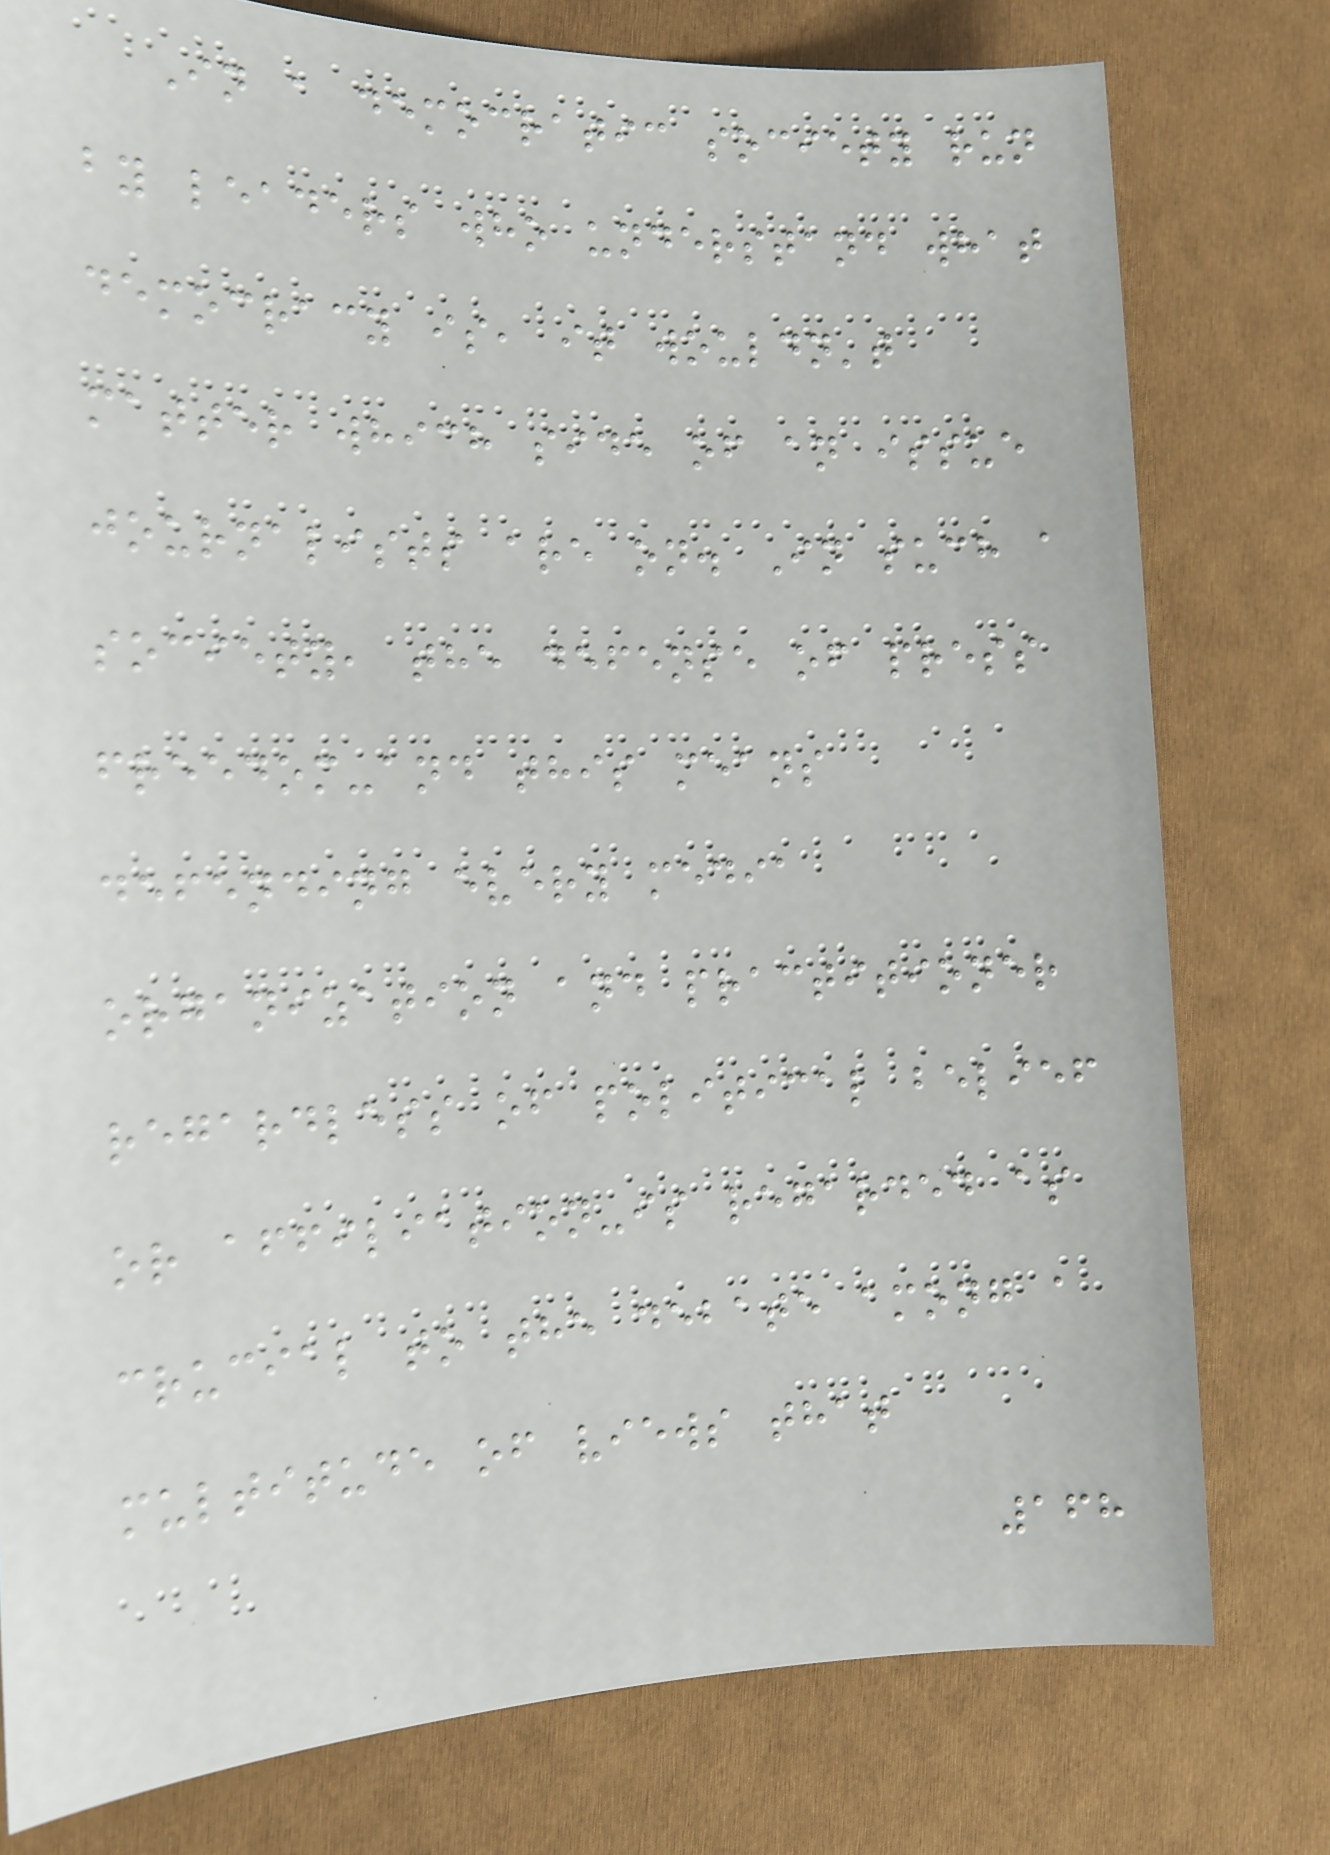In a democratic society run
by leaders who understand what
democracy is, it wouldn't
matter which side of an issue
journalists are on. In such a
society, the defense of press
freedom-and this means
defending every media
organization and practitioner
regardless of political belief
or affiliation-is regarded as
crucial to the debate among a
multitude of views that
168
